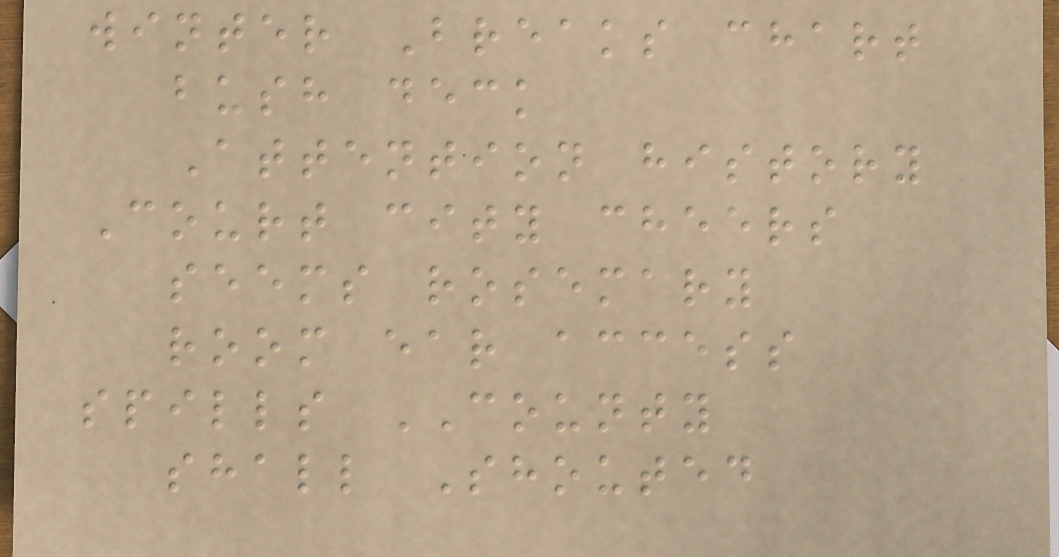winter Breaks chart
bush deck
Attention history
Court city cheers
seems rosemary
room ear access
spills COUNTY
shall Shouted
